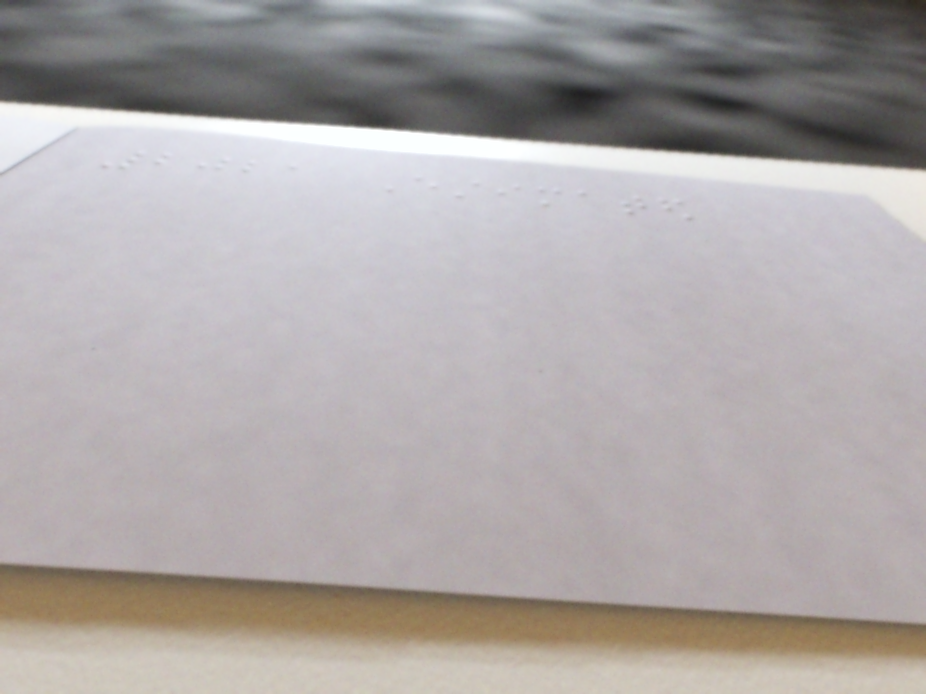2021 Estimated
